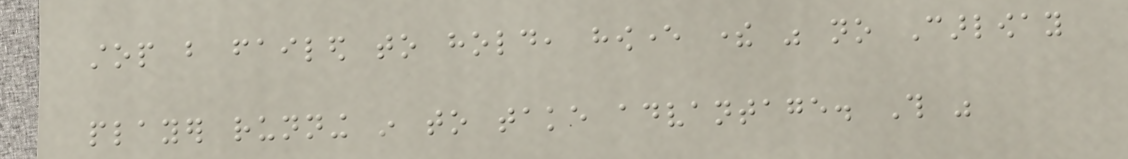stop but failed to hold, however there was no Carloway
player running in to take advantage. This was
